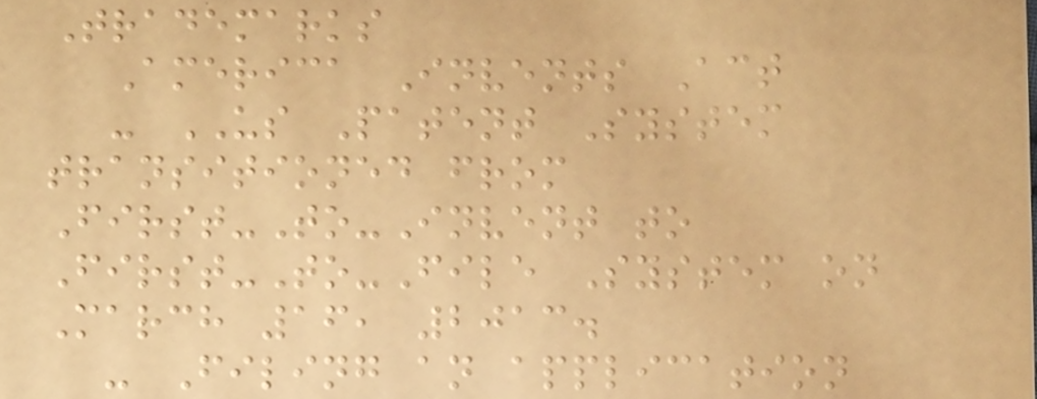Trademarks
America Invents Act
- US Patent System
transitioned from
First-To-Invent to
First-To-File System on
March 16, 2013.
- Filing an application
